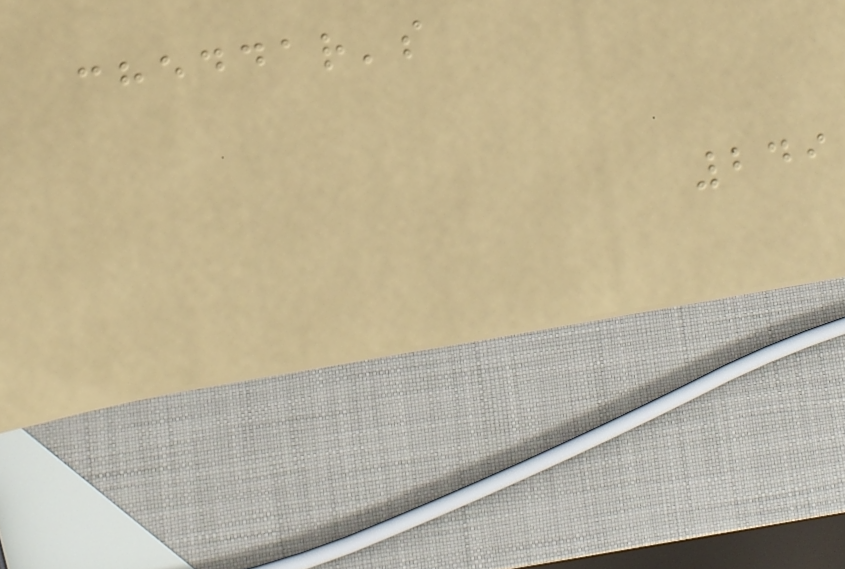cheddar's
249
